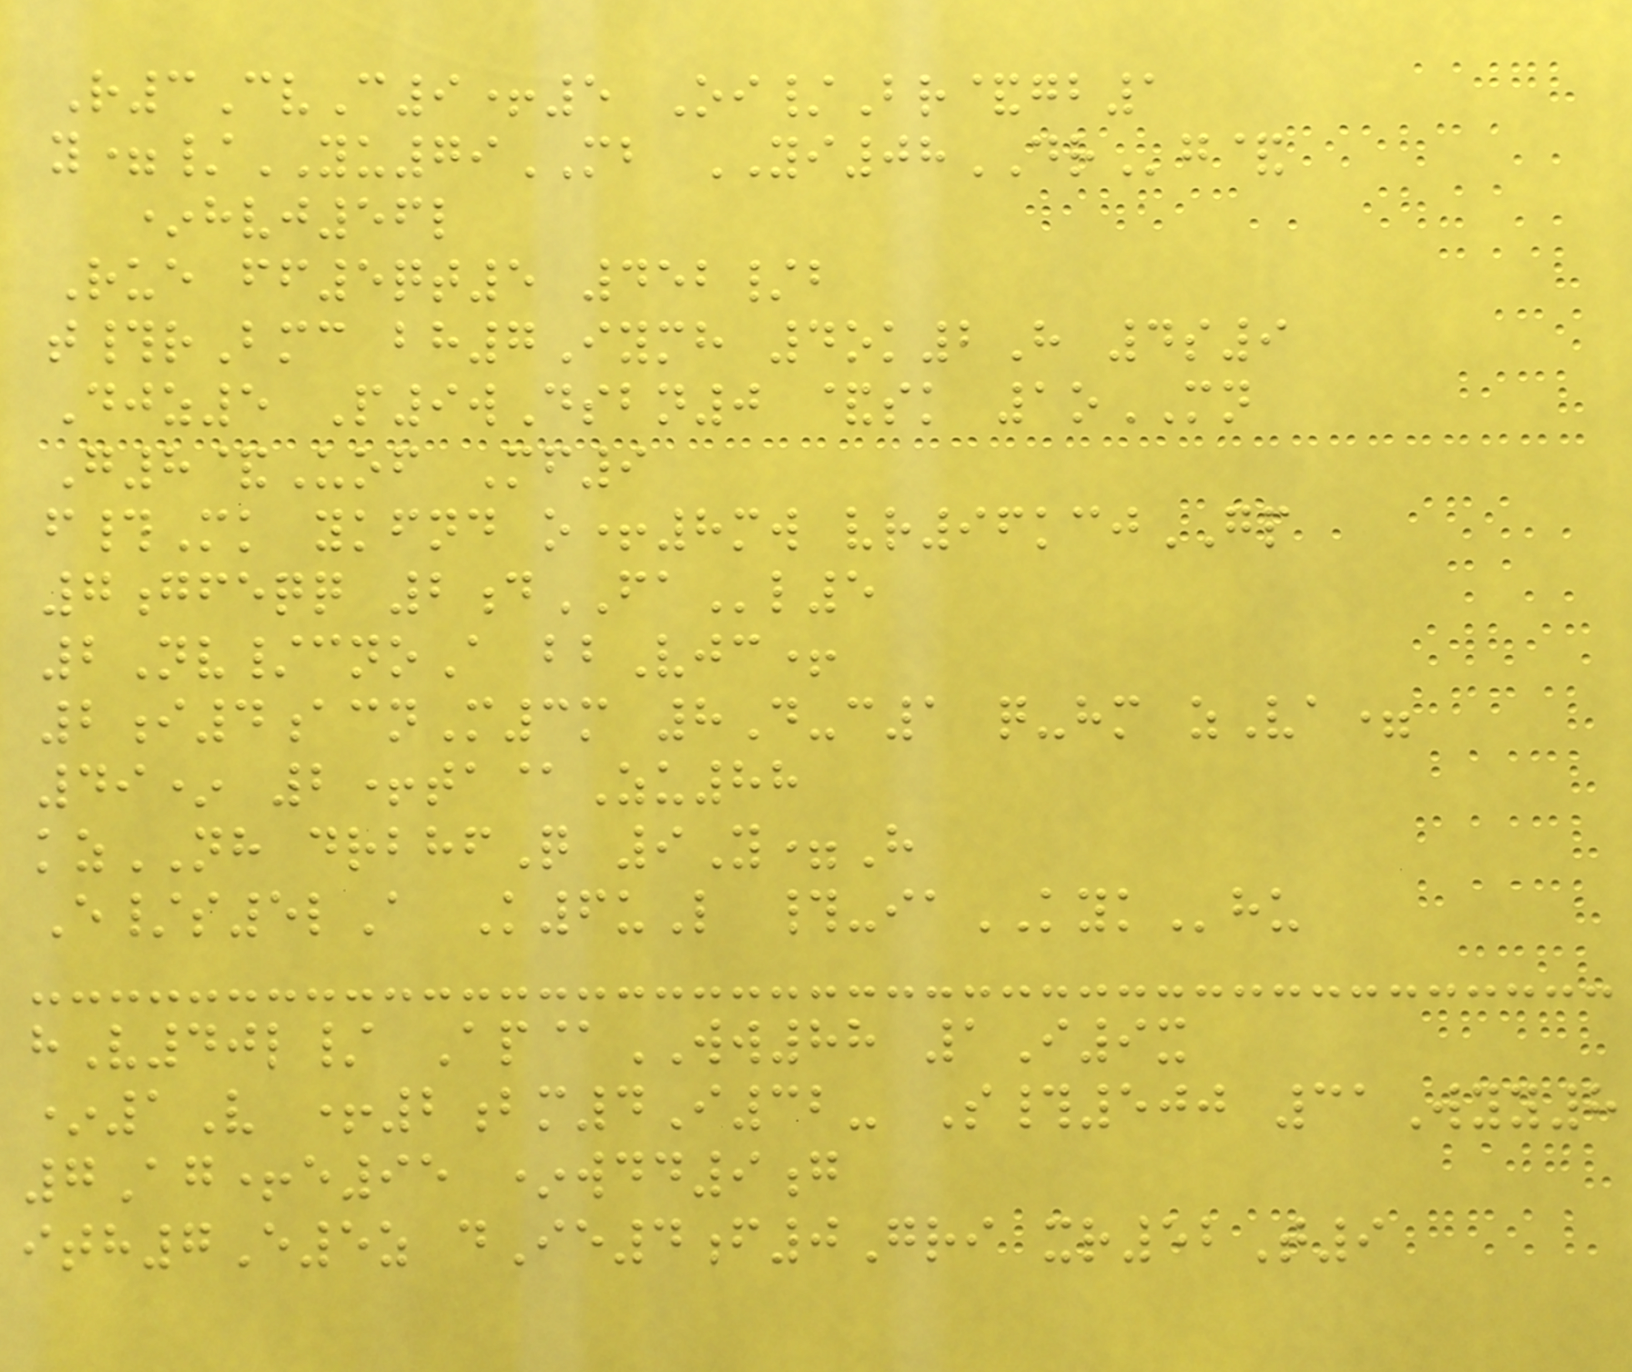R3CvC9+5 Oi/Br&gb1
y=/YU79MB YI08DRg&
*hvj56l
Rue ff5qt5 452/b
t#rBmc bh7Iymh 4ok2H 4s9
Djz5 P9wDsbn0 &sk 1oMN
G8&Uof Mf9
f#Mk ykfnd o+8mw vr96kcjGP
7gfeqq 2dFAl5
2Nv/cnoA bbVjc+
2i4acnM3m 8D-c1 q-hm zVa=
49* 2+ta@Zu88
kzNH drbhfQ 9Y=H
E/s5lA K6uL #-iaKYKhu
hV40l/ Ap@WW88 1I9x
*1V +2bm4I32- S#500 31Wyy8
7Ag+e95 *wdd9g
ith7E5z dIe4f0Gri xr52T9
